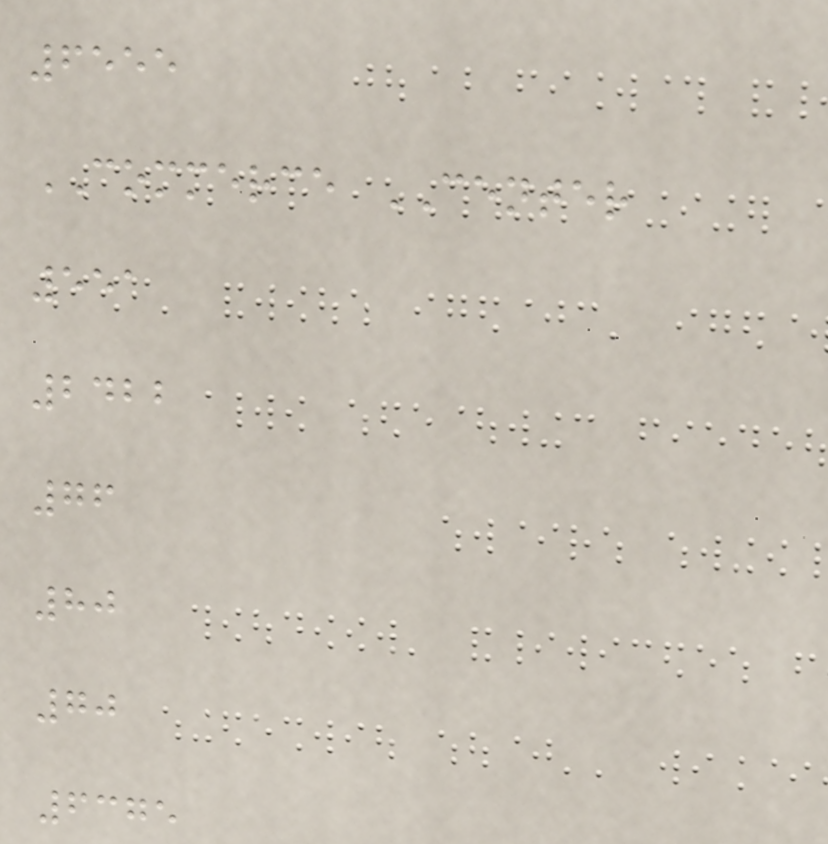6555
COMMERCE CENTER
551
2422
76
80
70
6375
